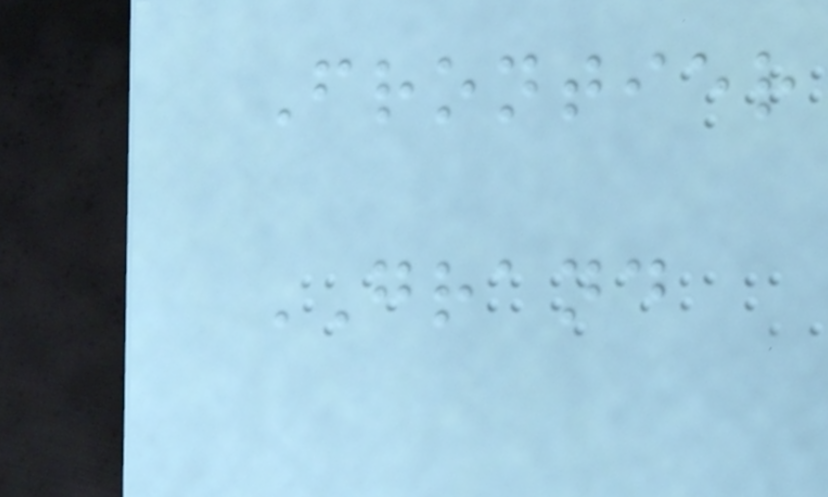Frontier
GRAND
